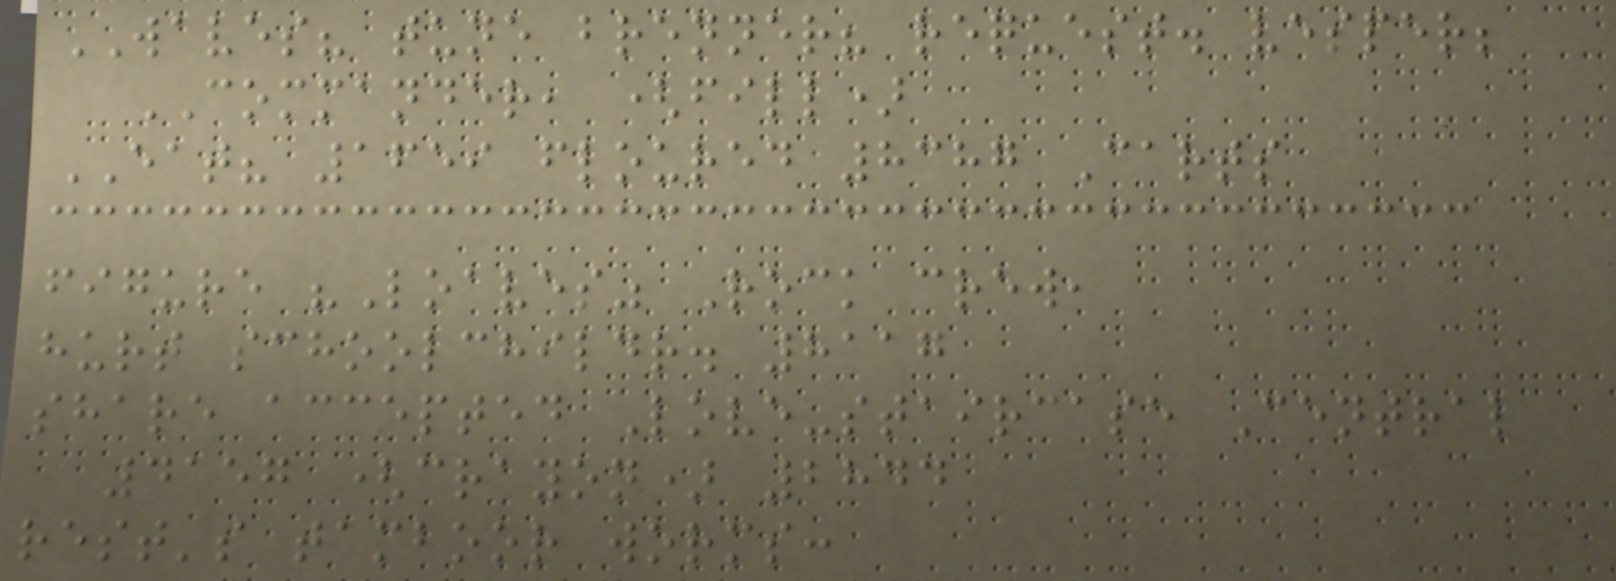WAVES? tune brenner? request. vesper;
COMMANDER, (fill)
EAT? 1659 floured 8387 Carts
figure "Loaves" Rock crew,
hurt schoolchildr. 8117
share accepted Love-staircase Central
4157 (crayon) 2844
rest's tamboor worms:
